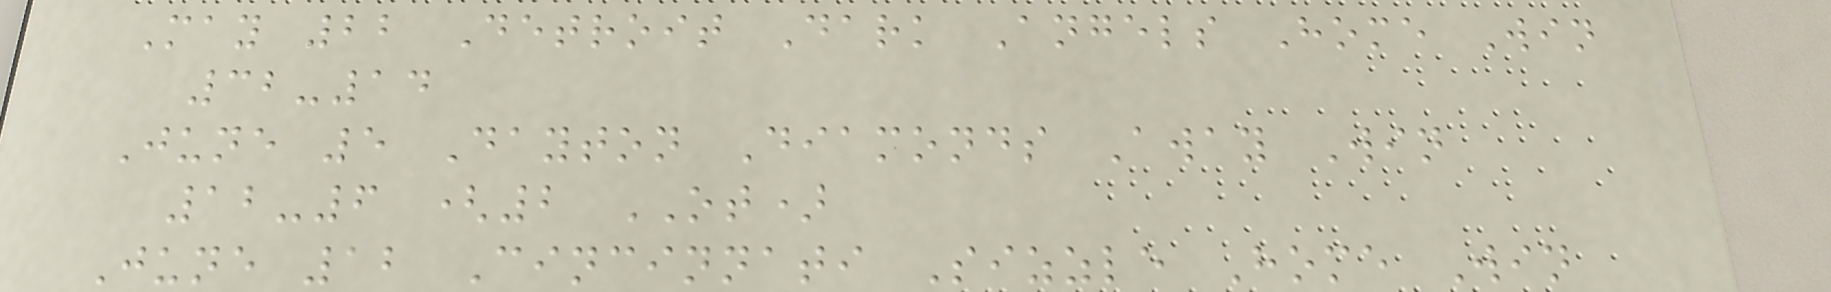May 22 Detroit Dark Angels Home Win
32-14
June 5 Dayton Diamonds Away Win
12-6 (2 OT)
June 12 Cincinnati Sizzle Home Win
